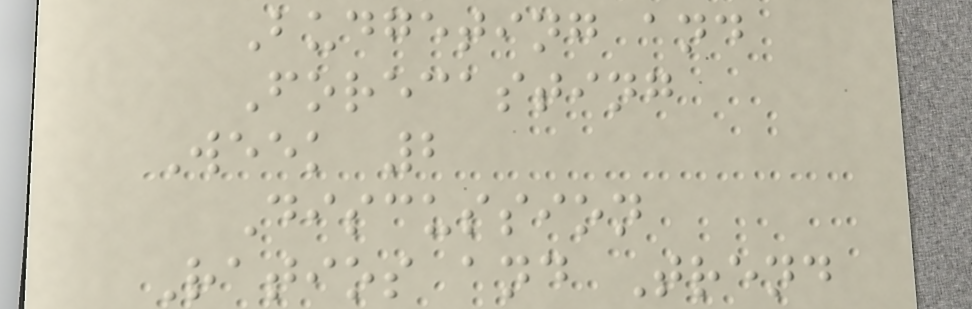Budgeting and
Forecasting
Week 2
Discussion
Ratios and Trend
